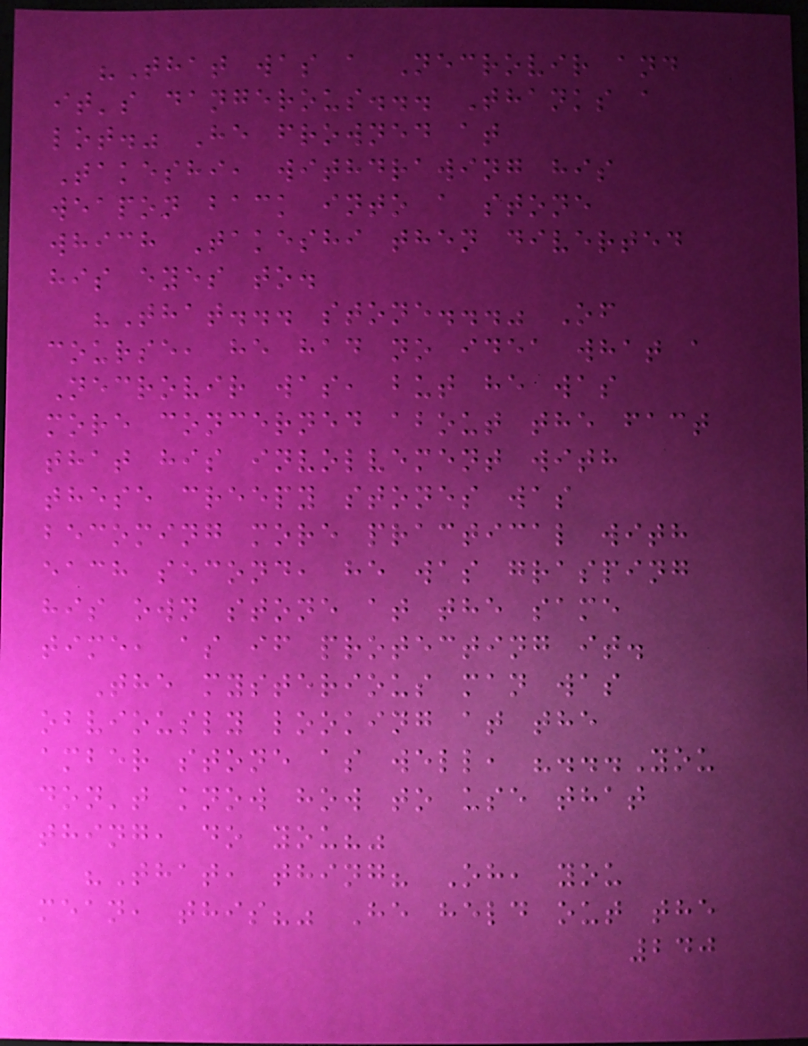"That was a Necrovir and
it's dangerous... Thanks a
lot." He frowned at
Takeshi, withdrawing his
weapon back into a stone
which Takeshi then diverted
his eyes to.
"That... stone..." Of
course, he had no idea what a
Necrovir was, but he was
more concerned about the fact
that his involvement with
these creepy stones was
becoming more practical with
each second, he was grasping
his own stone at the same
time, as if protecting it.
The mysterious man was
obviously looking at the
amber stone as well, "...You
don't know how to use that
thing, do you?"
"That, thing? Oh, you
mean, this?" He held out the
240
